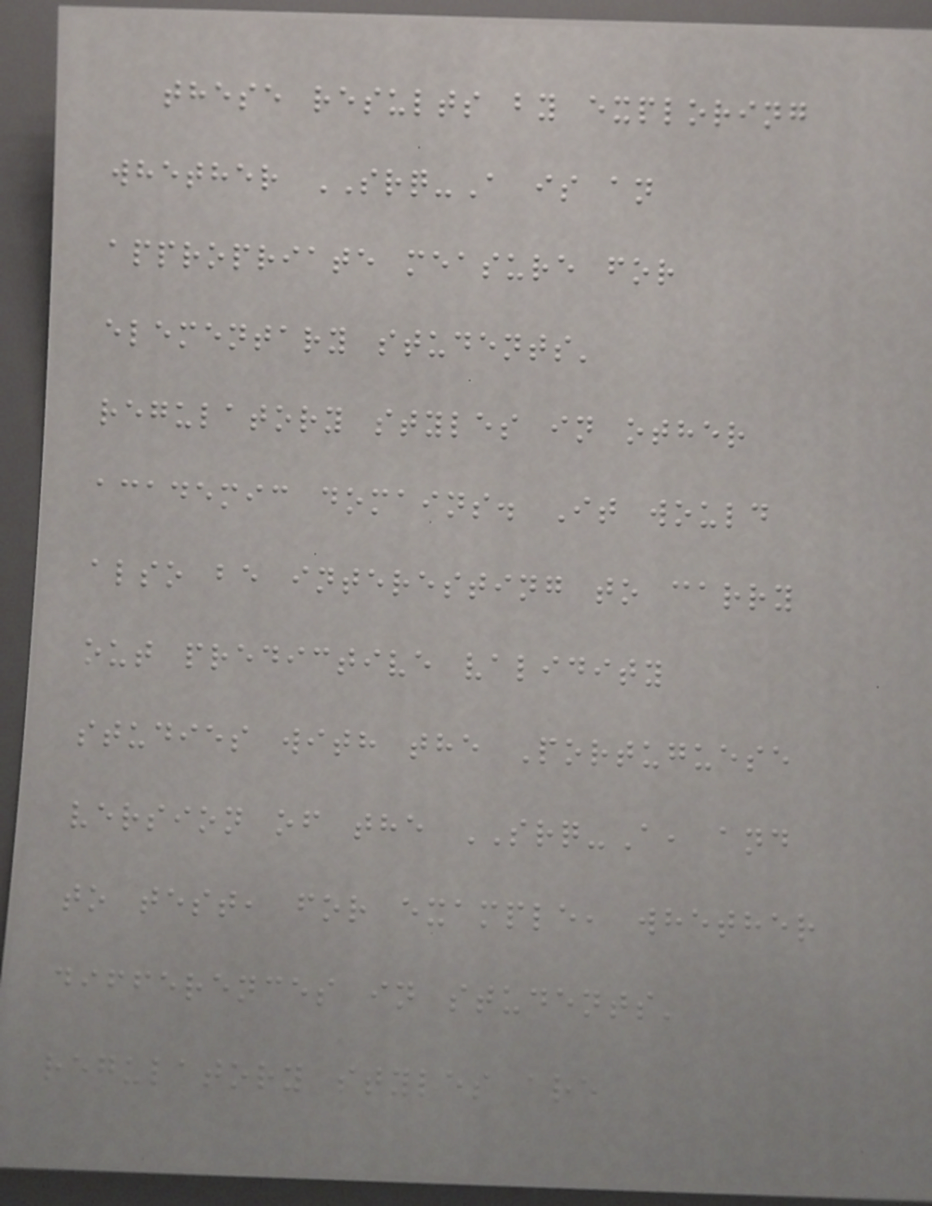these results by exploring
whether SRQ-A is an
appropriate measure for
elementary students'
regulatory styles in other
academic domains. It would
also be interesting to carry
out predictive validity
studies with the Portuguese
version of the SRQ-A, and
to test, for example, whether
differences in students'
regulatory styles are
